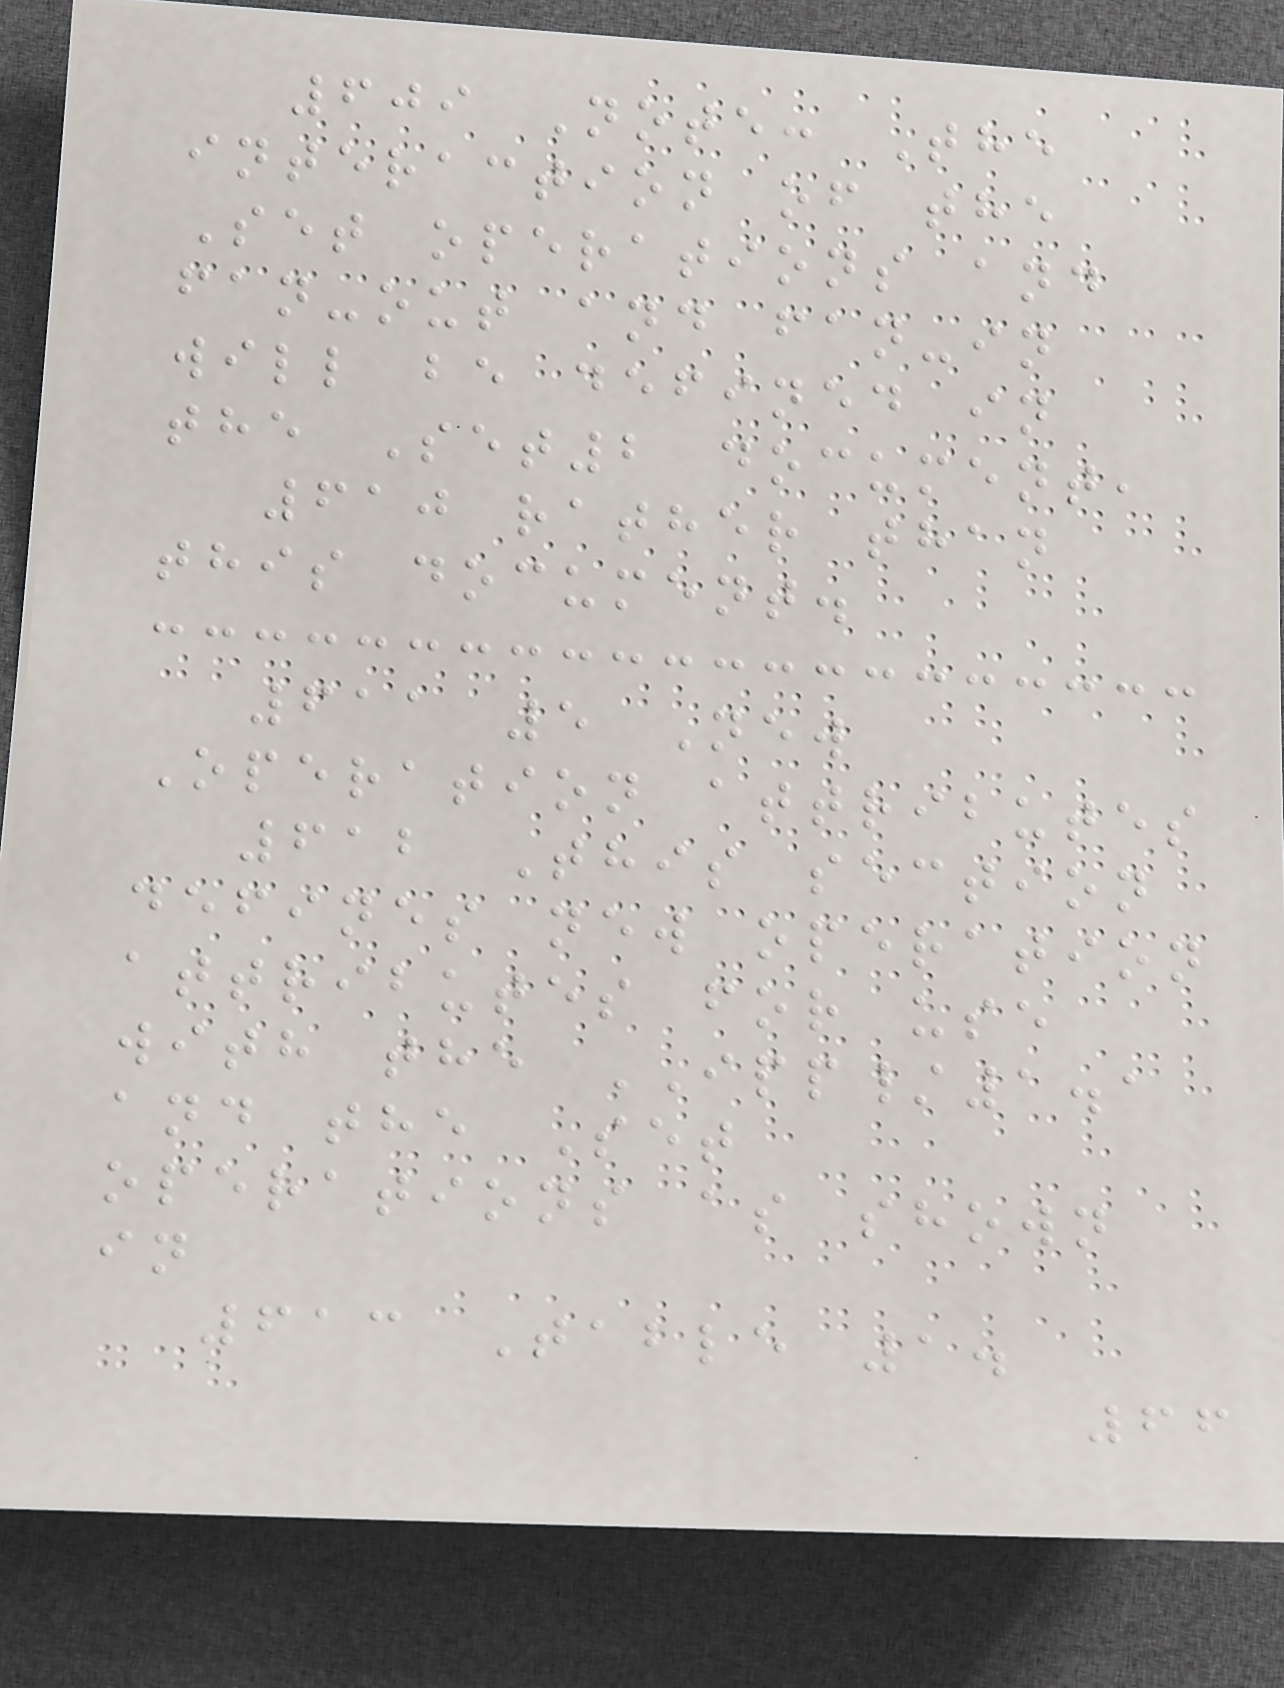609 Note: The
interaction of the
Set operations and
fan-out and fan-in
will be defined in
the Set2 document,
610 rather than
this document.
611 5 New
Operation attributes
612 This section
defines new operation
attributes for use
with the IPP/1.1
and the Set
operations as shown
in
613 Table 1.
66
